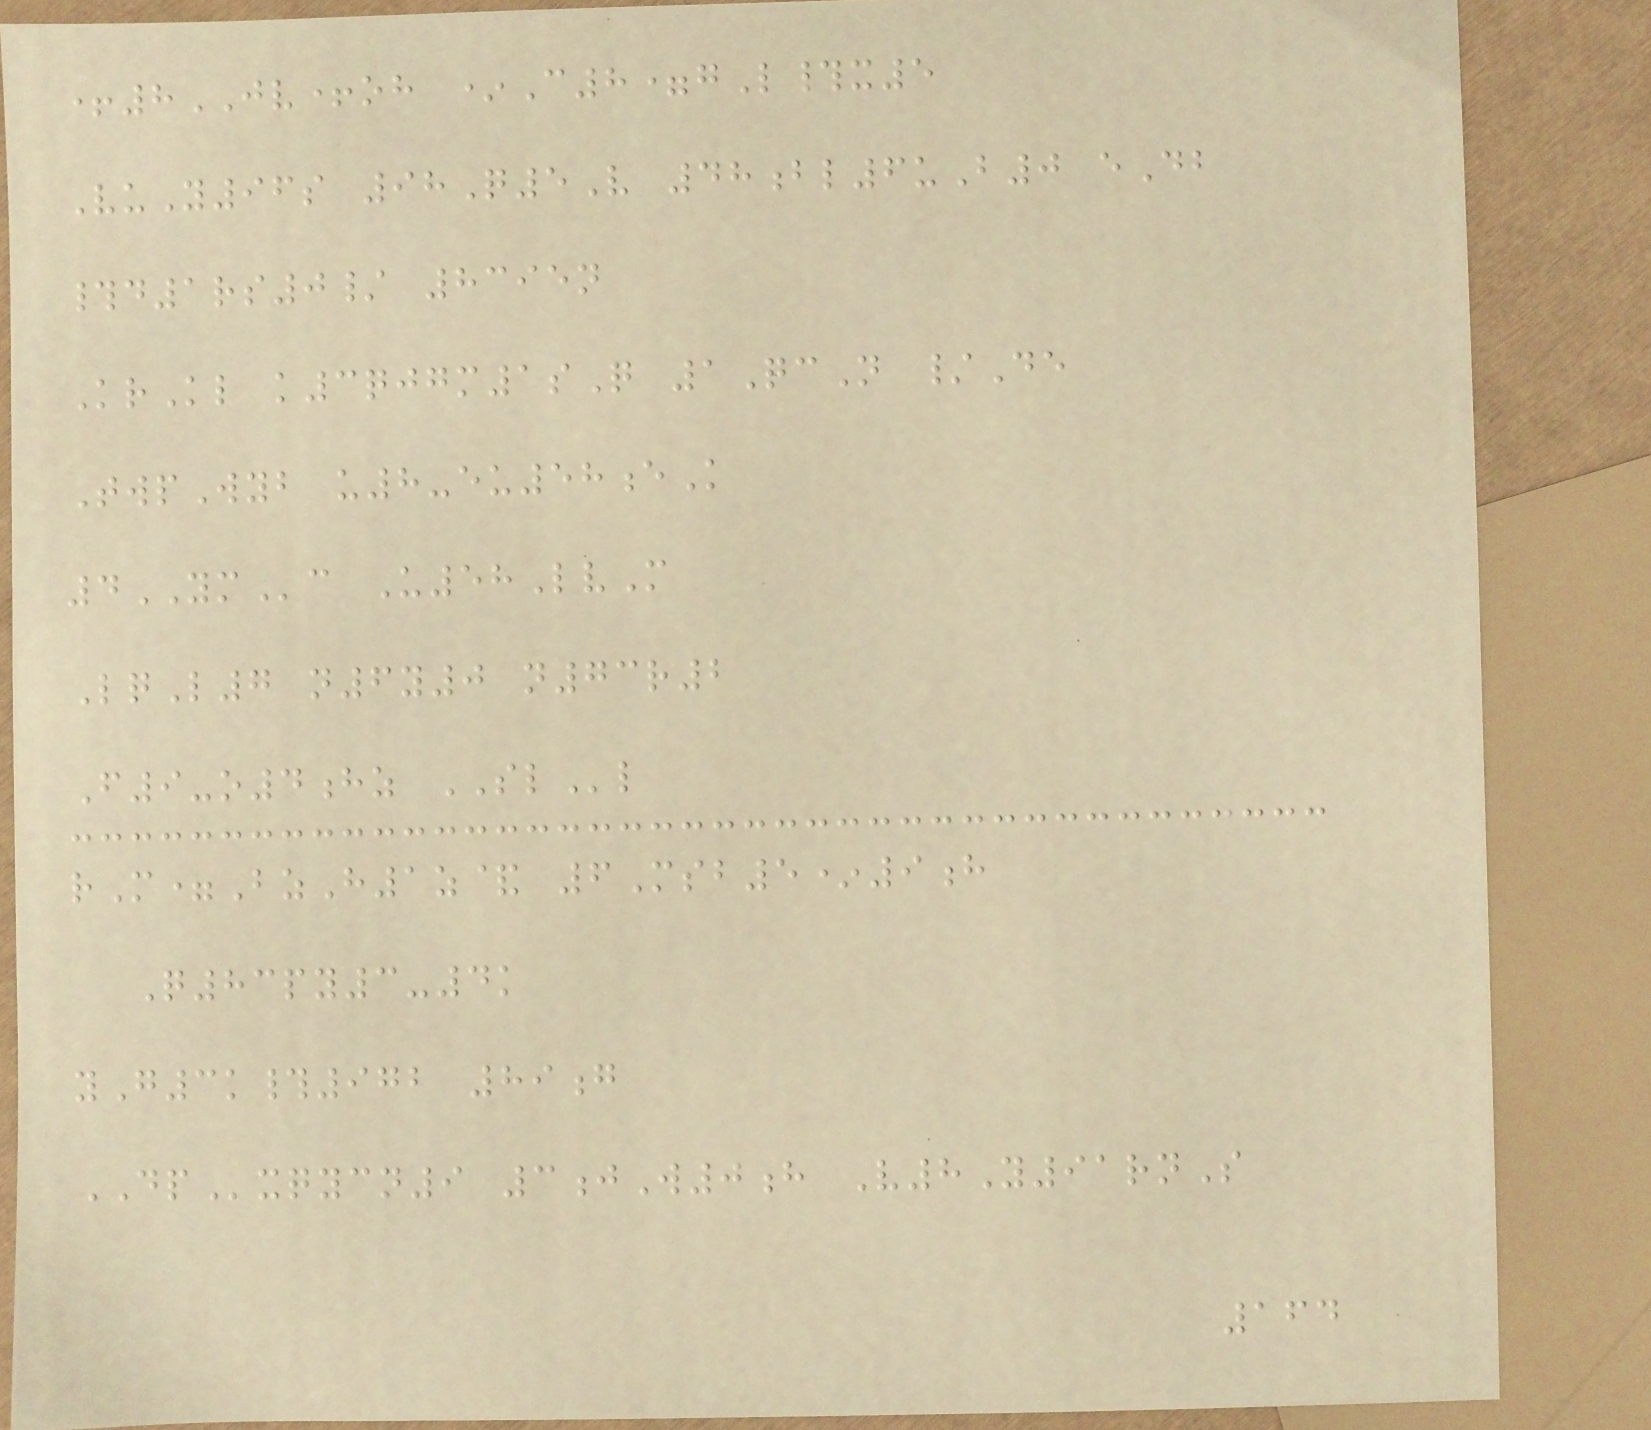+8JV+oh *C8=gL#x5
VuY96s 98Q5V 48bl6uB0 eDb
#d1rs0/ 8395n
KrKl k3qjgm1sQ 1QcN /De
TwpWyb u8-eu58eK
4YMc U58LvM
LqL7 n6y0 n73r2
F9-o4hz SLl
rM=BzH1z& 6Msb5*9h
Q83py3-4k
yG3k#972 89g
DPxqycn9 3jW0h V8Y91rnS
164
